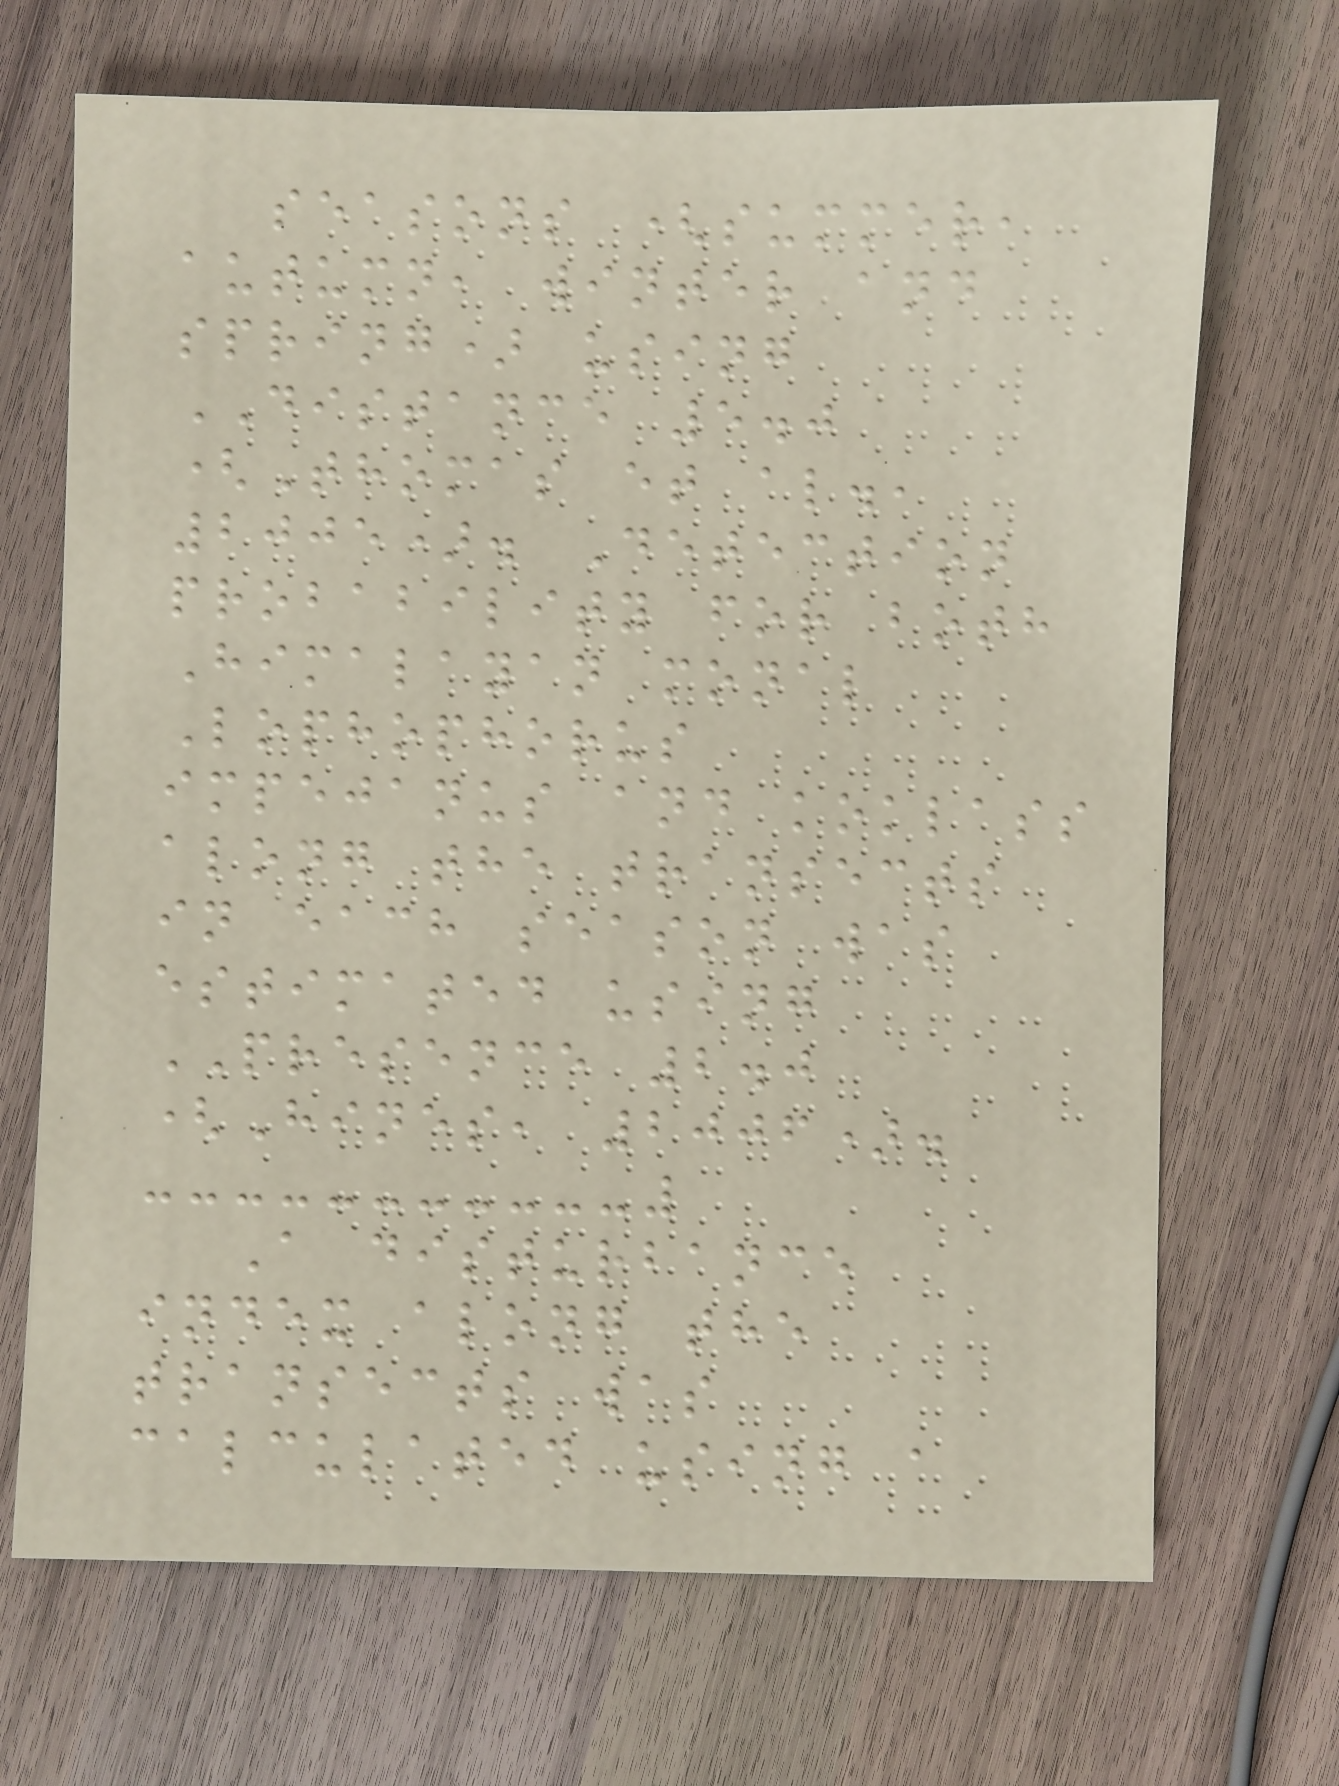seasons (summer,
autumn, winter and
spring) using
DISTANCE 5.0
(Thomas et al.,
2005). Detection
probability for both
Himalayan monal
Lophophorus
impejanus and koklass
along the transects
in each season was
estimated using
PRESENCE 2.0
(Hines, 2006).
A disturbance
index along the
transects was
calculated using a
